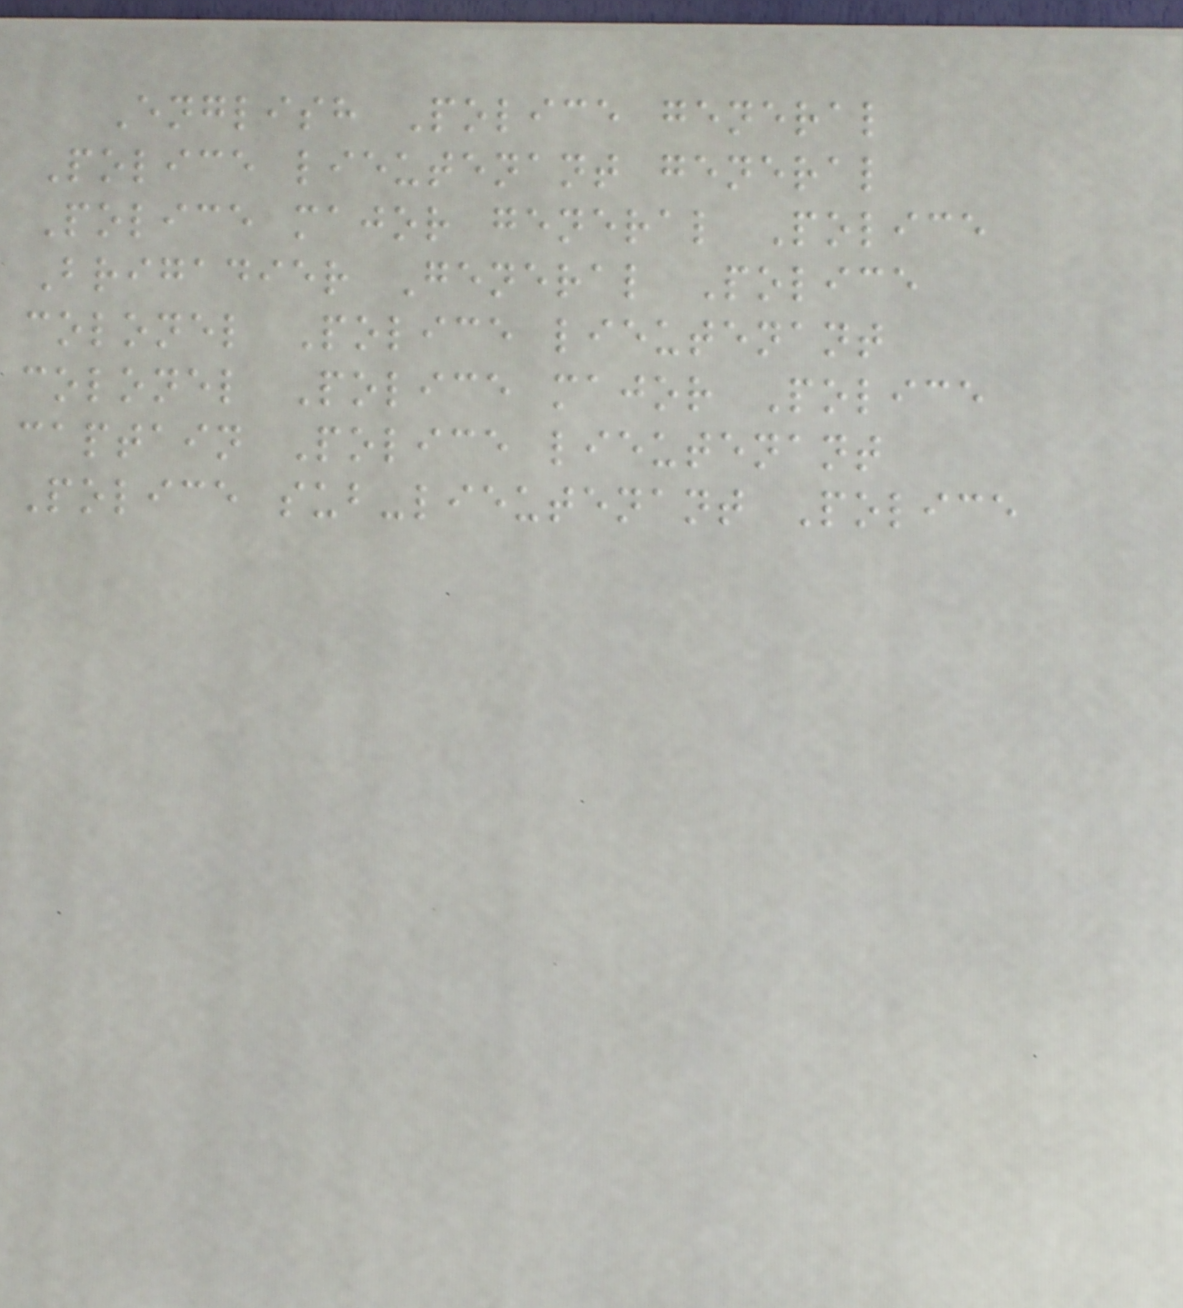English Police general
Police lieutenant general
Police major general Police
Brigadier General Police
colonel Police lieutenant
colonel Police major Police
captain Police lieutenant
Police sub-lieutenant Police
